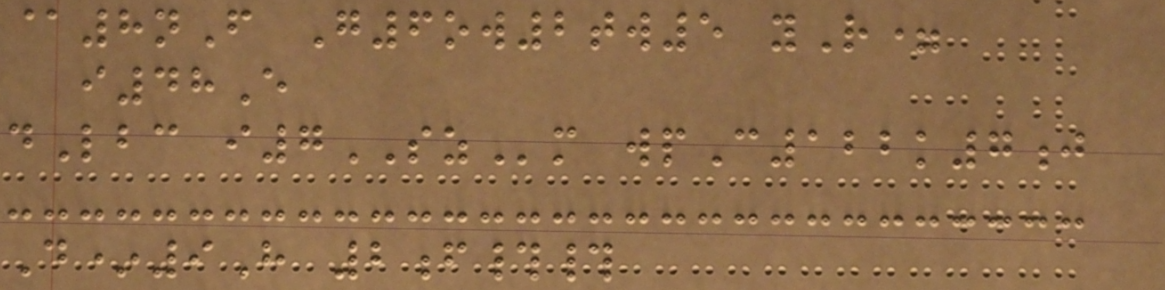@8nF G6ow2tw5 yR=
i48E
dLbc i7SZm wpC122k7j
D*9H 2f##
